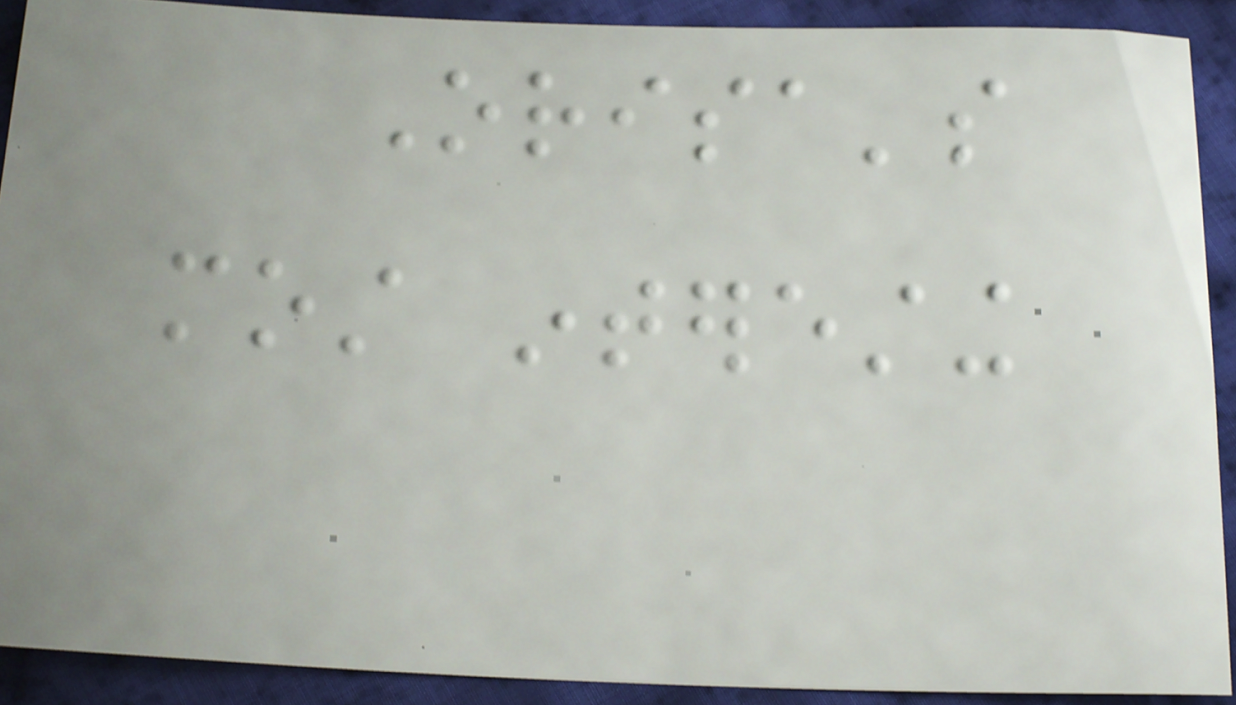Orisa's
most interesting
